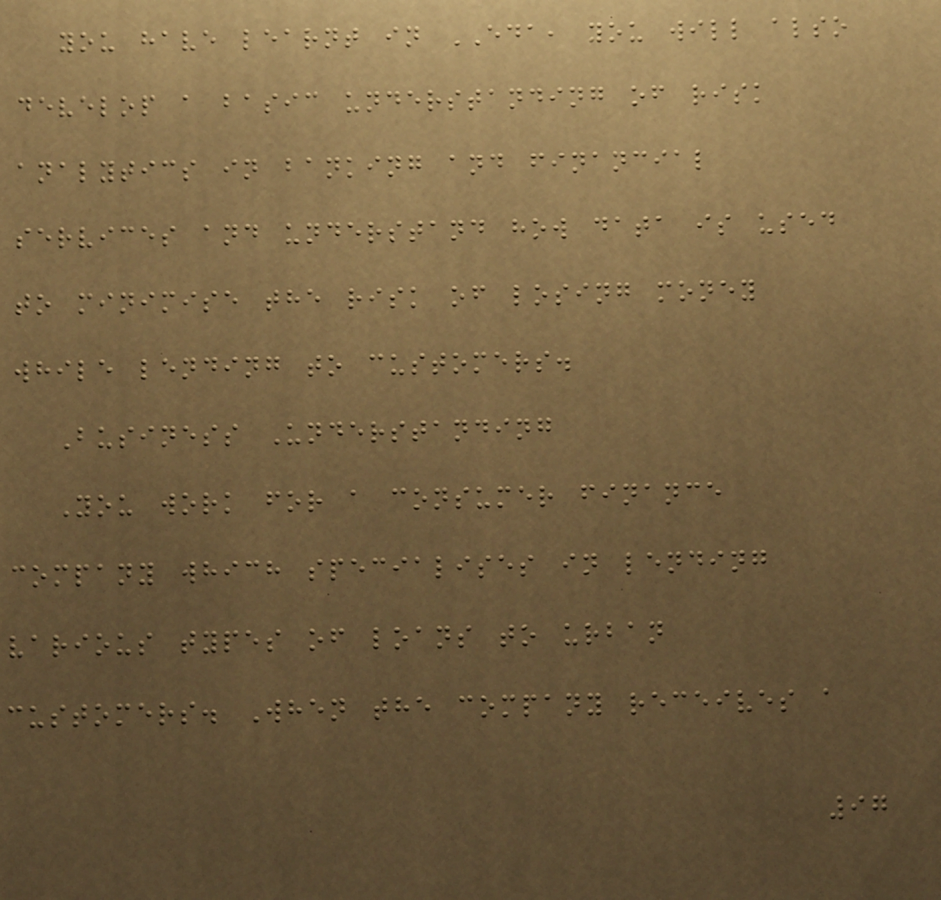you have learnt in EDA, you will also
develop a basic understanding of risk
analytics in banking and financial
services and understand how data is used
to minimise the risk of losing money
while lending to customers.
Business Understanding
You work for a consumer finance
company which specialises in lending
various types of loans to urban
customers. When the company receives a
97
